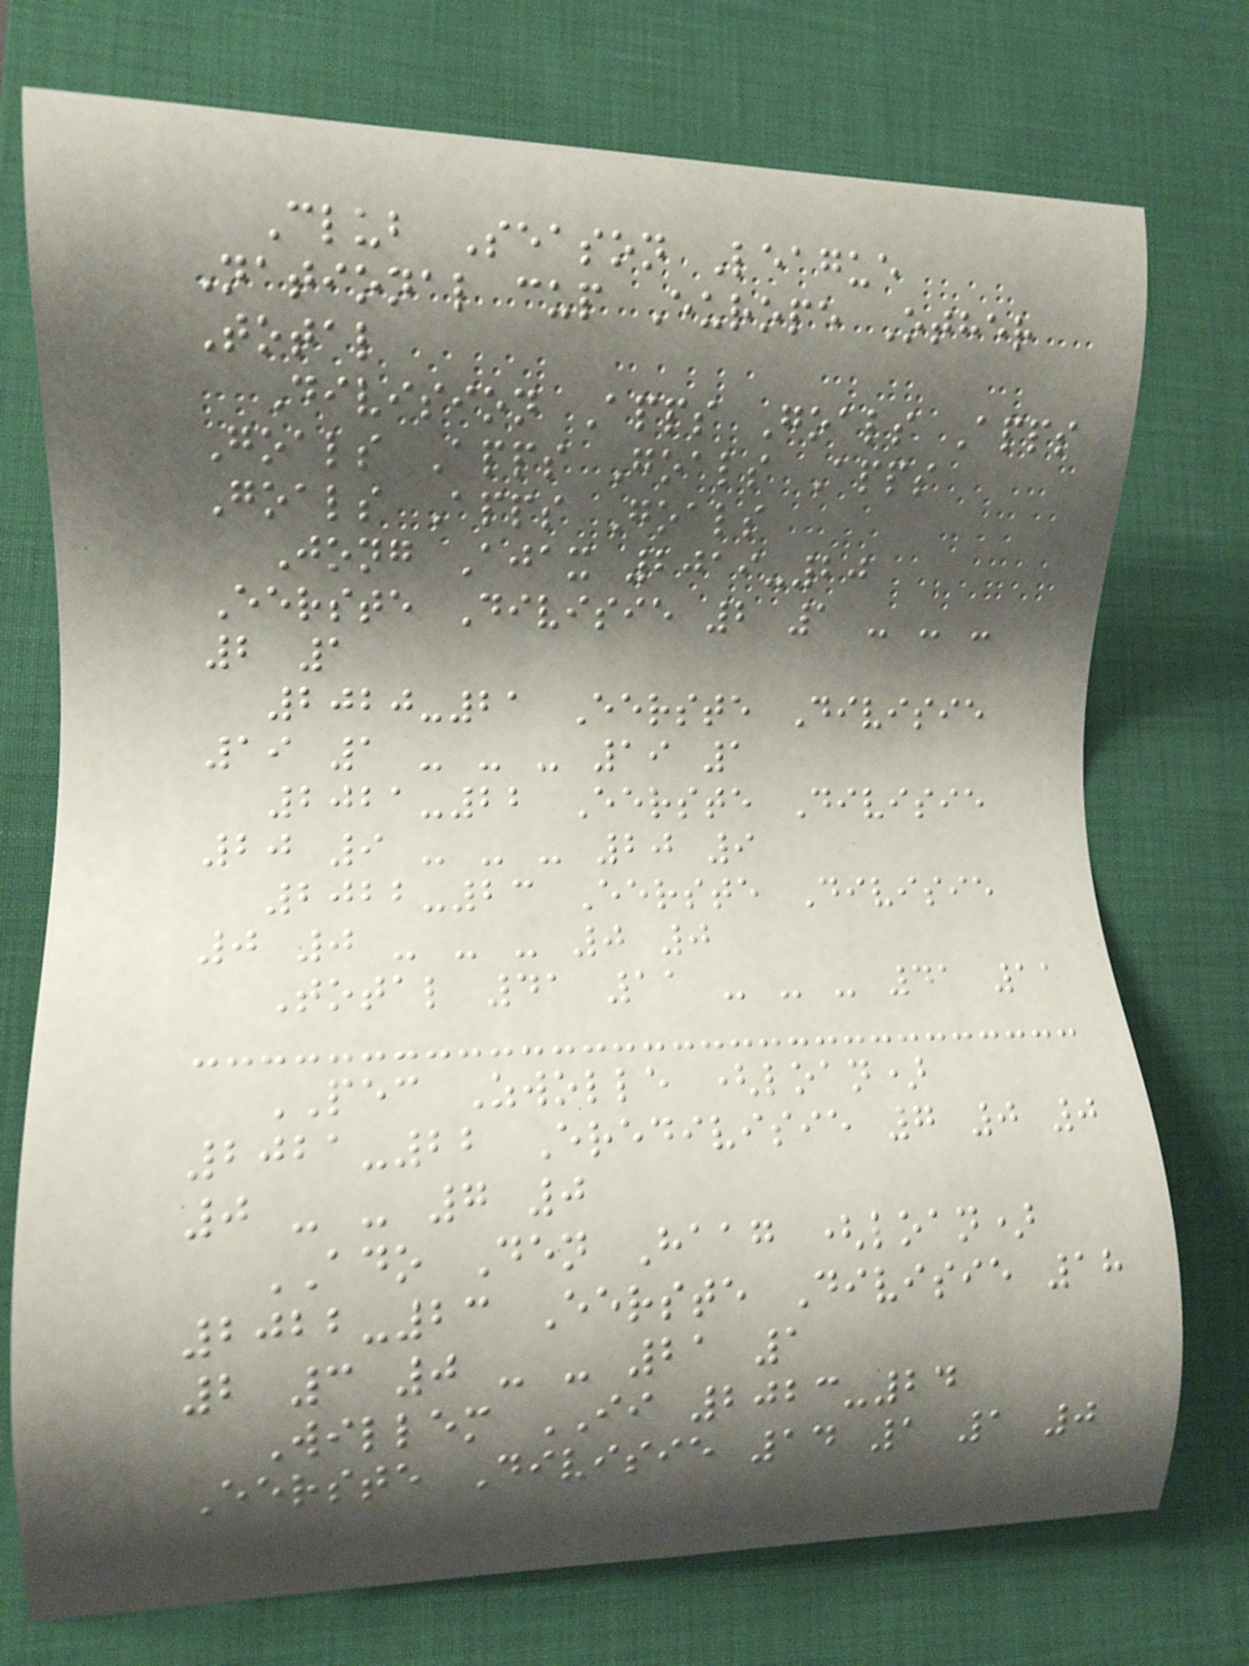Club Season League
National cup Europe Other
Total
Division Apps Goals Apps
Goals Apps Goals Apps
Goals Apps Goals
Jong Ajax 2019-20
Eerste Divisie 2 1 - - -
2 1
2020-21 Eerste Divisie
19 1 - - - 19 1
2021-22 Eerste Divisie
20 9 - - - 20 9
2022-23 Eerste Divisie
0 0 - - - 0 0
Total 41 11 - - - 41 11
PEC Zwolle (loan)
2021-22 Eredivisie 7 0 0
0 - - 7 0
ADO Den Haag (loan)
2022-23 Eerste Divisie 18
2 3 0 - - 21 1
Willem II 2023-24
Eerste Divisie 14 1 1 0
